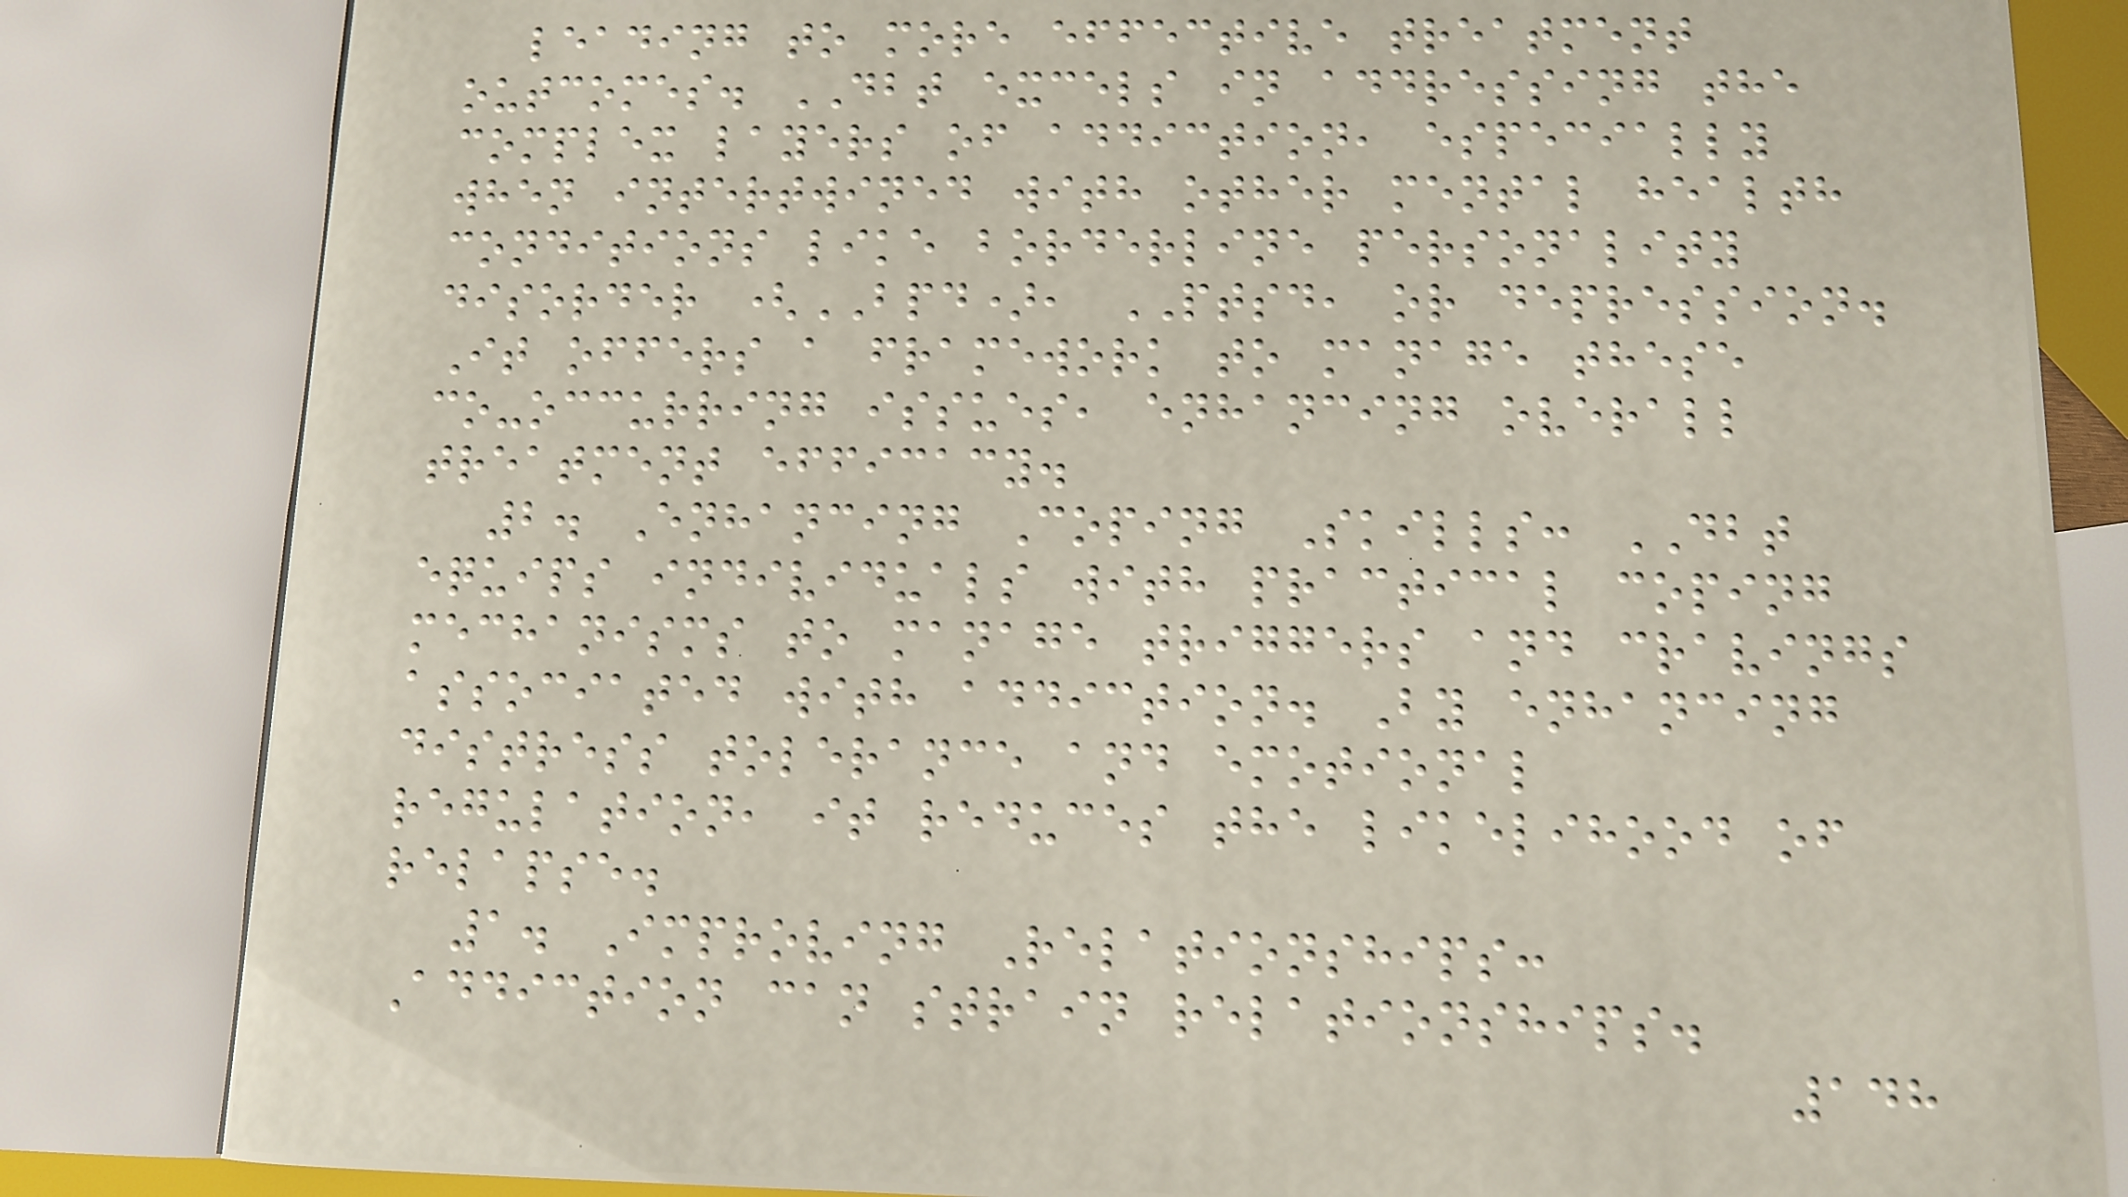leading to more effective treatment
outcomes. DBT excels in addressing the
complex layers of addiction, especially
when intertwined with other mental health
conditions like borderline personality
disorder (BPD), PTSD, or depression.
It offers a framework to manage these
co-occurring issues, enhancing overall
treatment efficacy.
2. Enhancing Coping Skills: DBT
equips individuals with practical coping
mechanisms to manage triggers and cravings
associated with addiction. By enhancing
distress tolerance and emotional
regulation, it reduces the likelihood of
relapse.
1. Improving Relationships:
Addiction can strain relationships.
148
